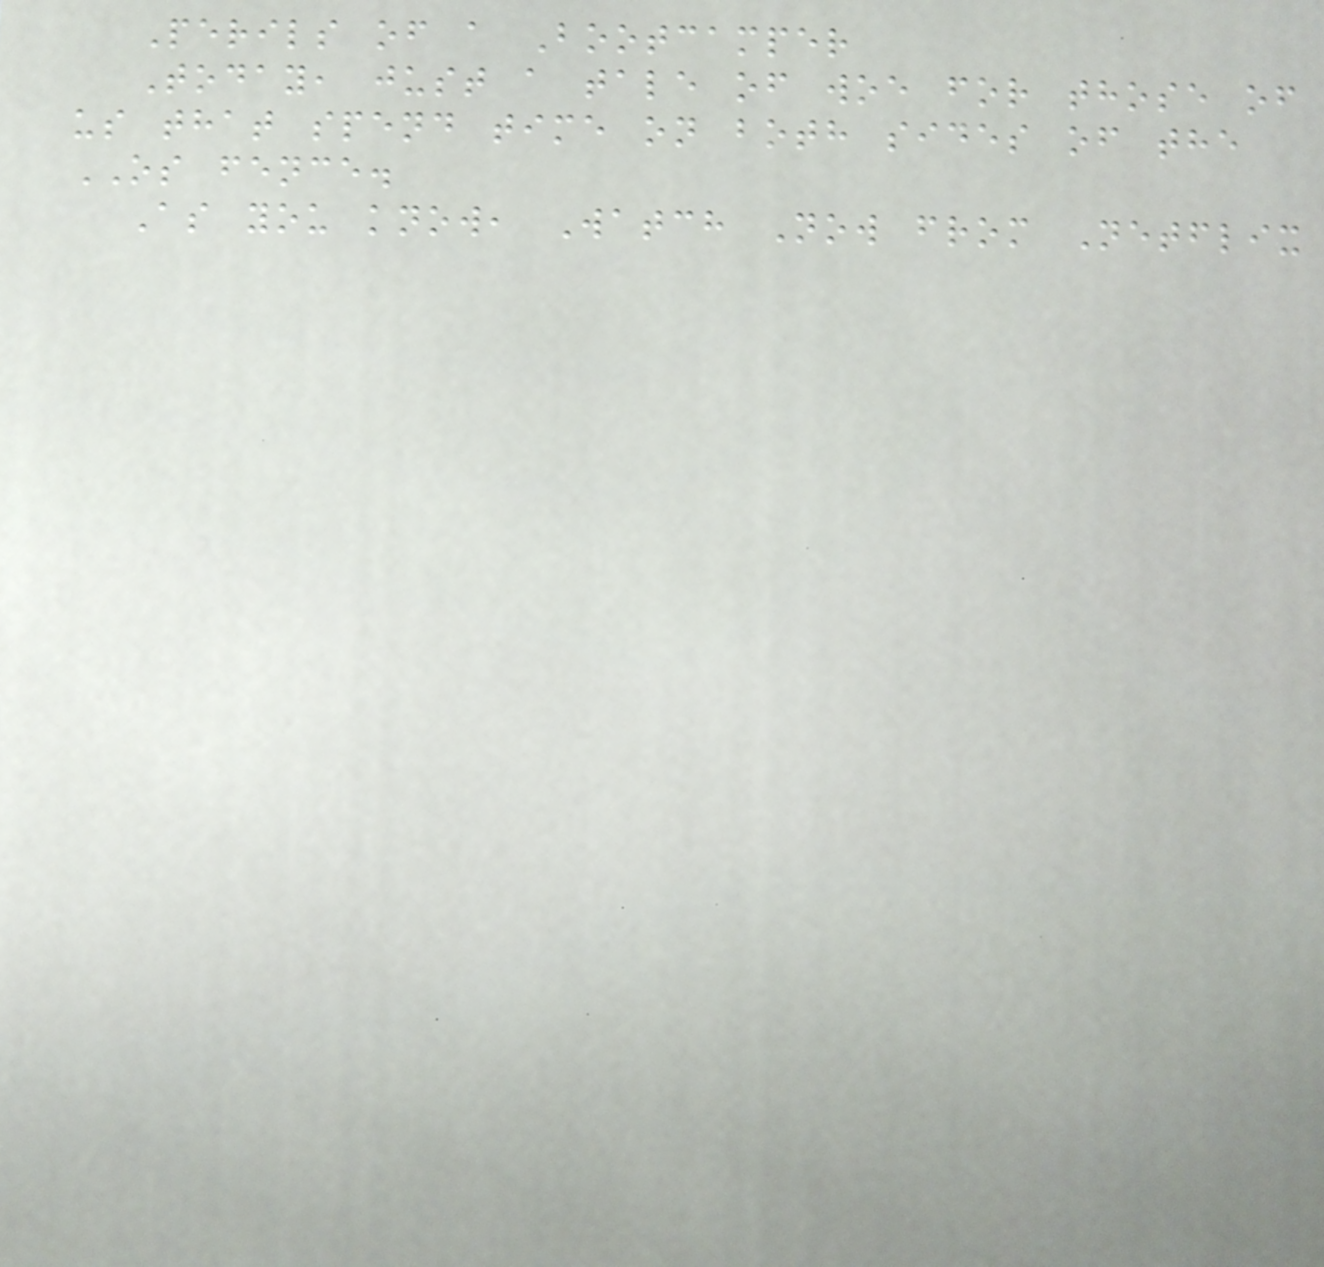Perils of a Bootcamper
Today, just a tale of woe for those of
us that spend time on both sides of the
OS fence.
As you know, Watch Now from Netflix
